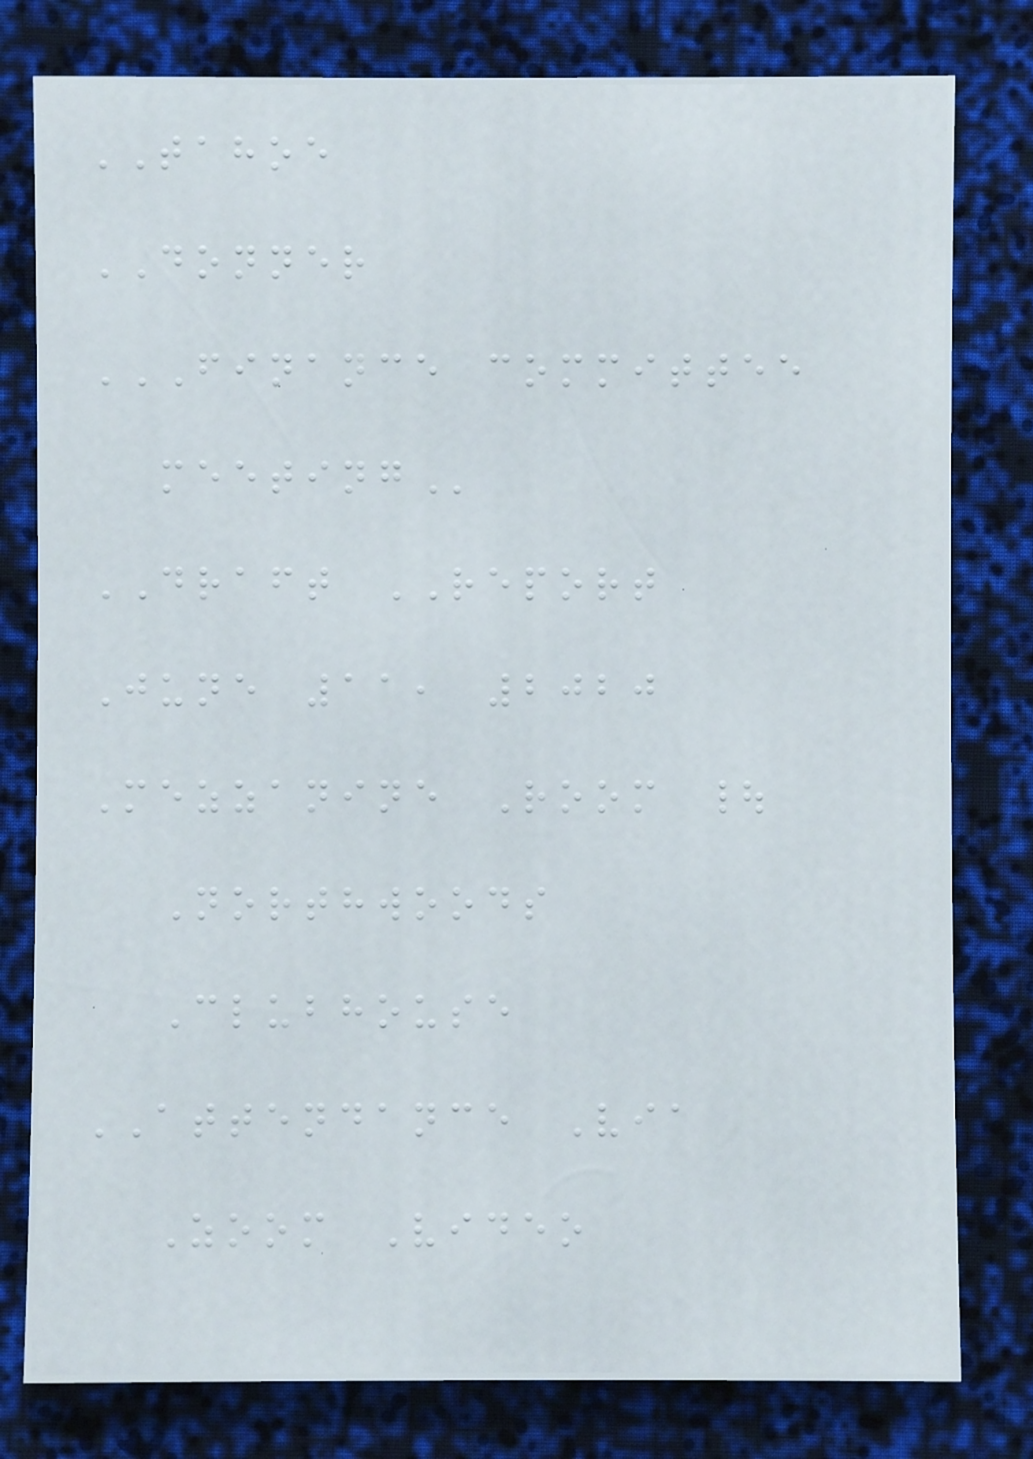TAHOE
DONNER
FINANCE COMMITTEE
MEETING
DRAFT REPORT
June 11, 2020
Mezzanine Room |
Northwoods
Clubhouse
ATTENDANCE Via
Zoom Video
